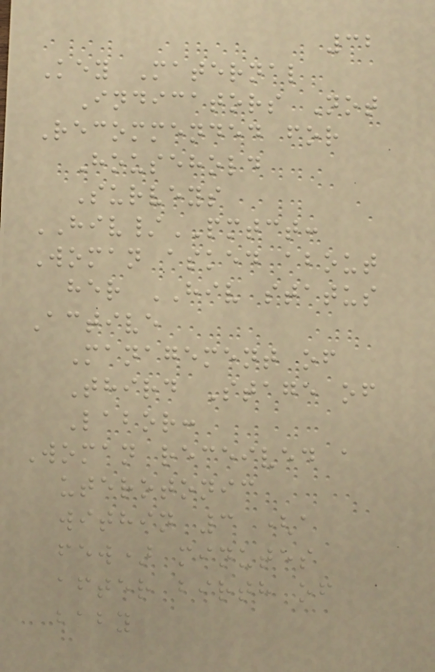32
Key Maternal
Indicators Not
Recommended for
Household
Surveys
HIV/PMTCT:
Woman asked about
her HIV status
Active
Management of
Third Stage of
Labor:
Woman received a
uterotonic
within 3 (a
few) minutes
after birth of
baby
